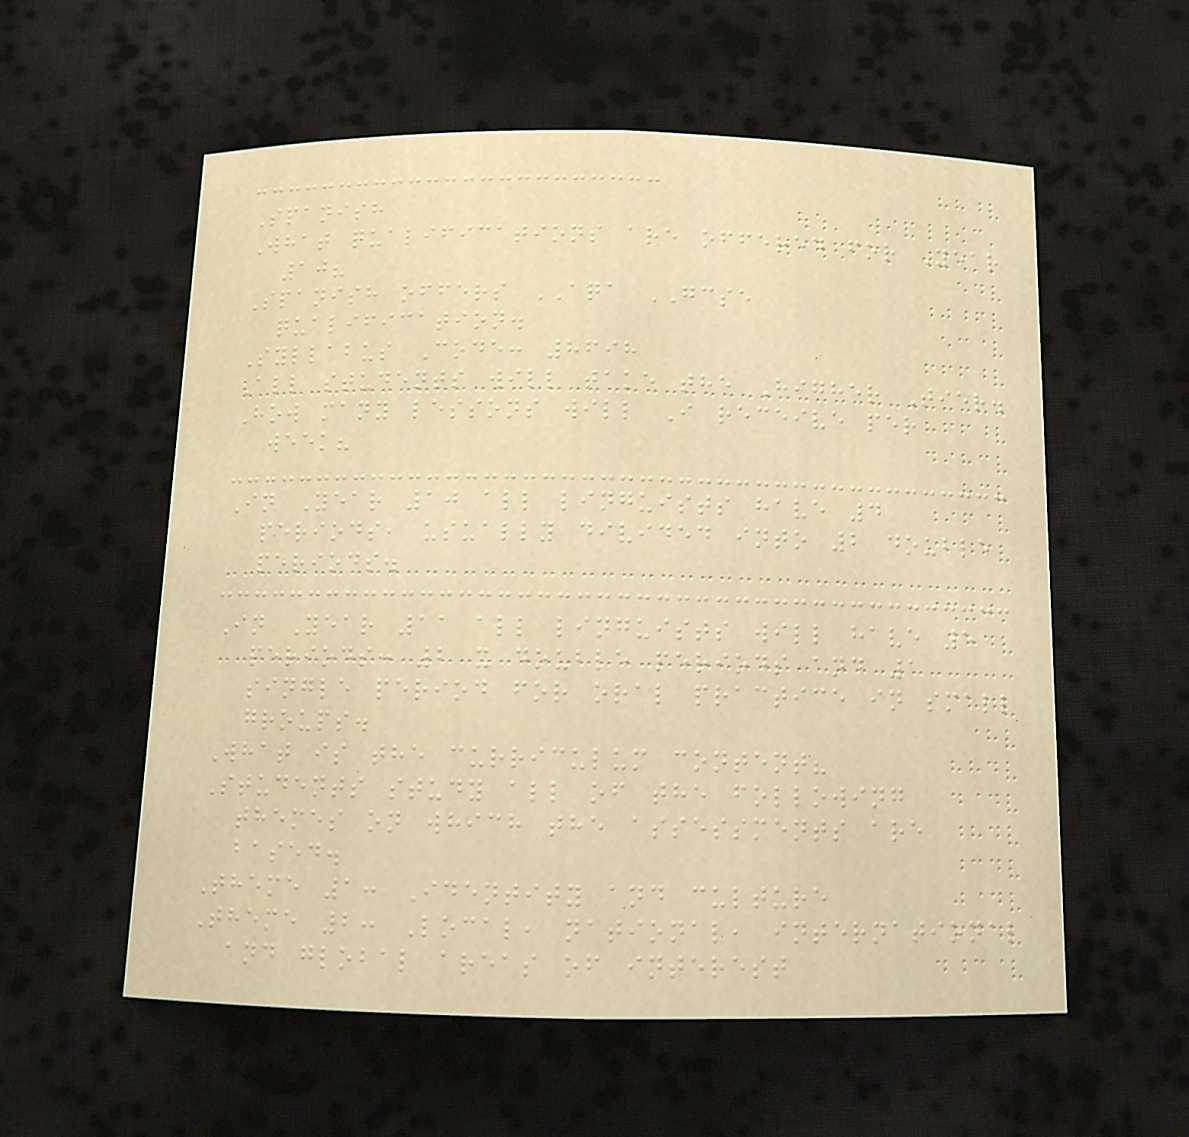Spanish
What qualifications are offered for Year
10?
Spanish offers AQA GCSE
qualification.
Syllabus Code: 8698
All students will take the Higher Tier.
How many lessons will I receive per
week?
In Year 10 all linguists have 4
periods, usually divided into 2 double
periods.
In Year 11 all linguists will have 5
periods: 2 x double periods and 1
single period for oral practice in small
groups.
What is the curriculum content?
Students study all of the following
themes on which the assessments are
based.
Theme 1: Identity and culture
Theme 2: Local, national, international
and global areas of interest
